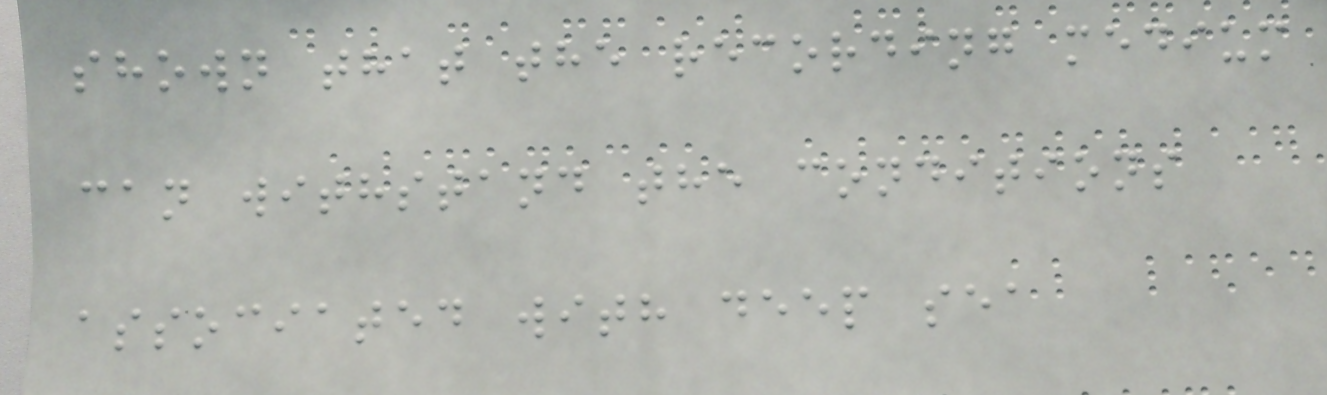shown that the recording medium
can withstand the conditions
associated with deep sea
